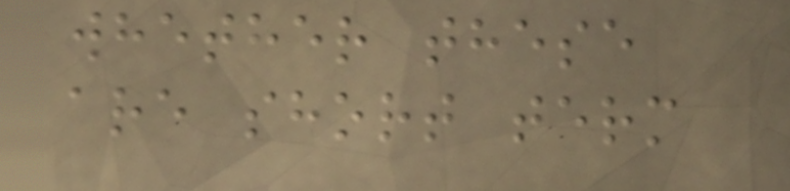whether these
are short term
